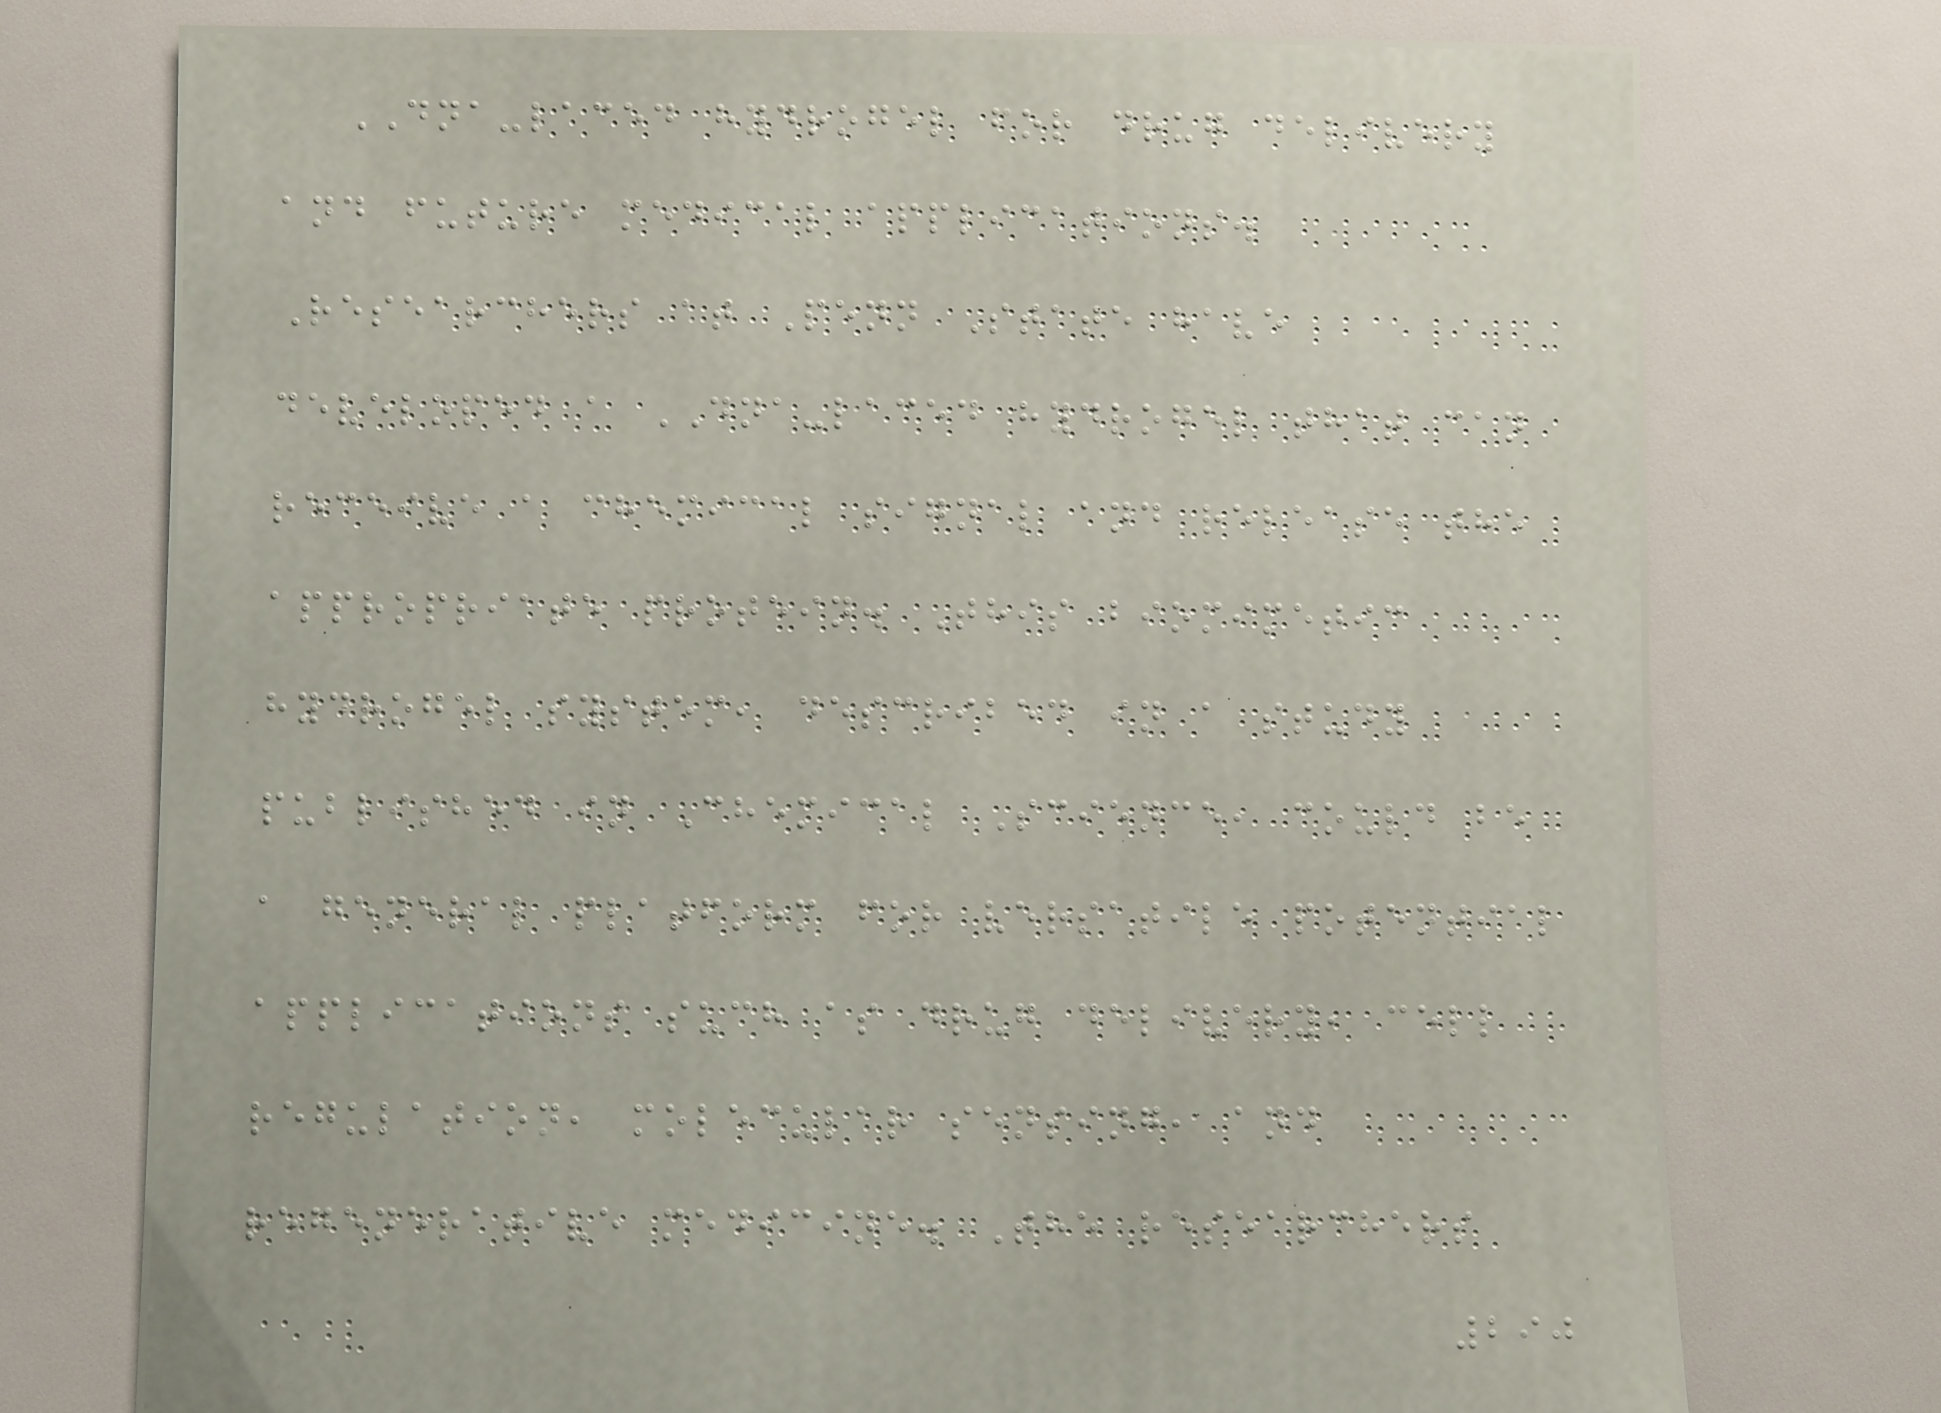DNA-laced hydrogel for drug delivery
and future medical applications.
Researchers at Penn State have
developed a DNA-laced hydrogel that can
receive a chemical signal and release the
appropriate protein. This biomimetic
hydrogel system, described in a study
published in Chemical Science, could be
a general platform for versatile potential
applications such as drug delivery, cell
regulation, molecular sensing, and
regenerative medicine. The researchers
290
